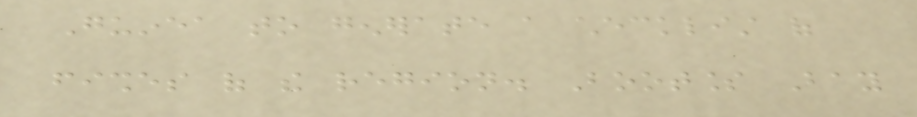Guinea to generate a checklist of
fishes of the region. Bootless Bay
